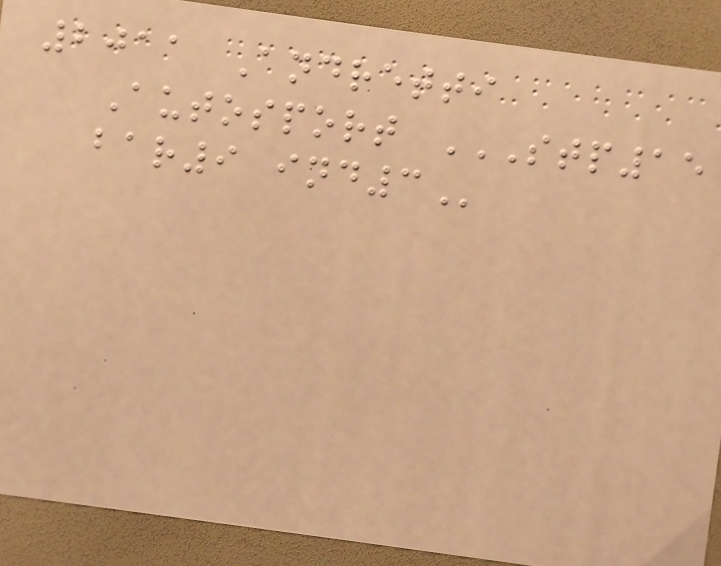2011 Andretti
Autosport STP15
BAR9 IND3
